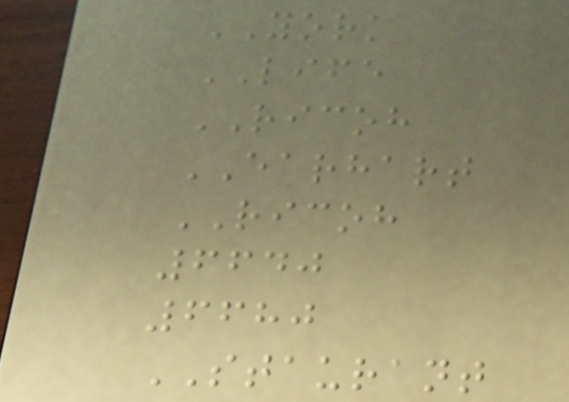YORK
LIFE
RICOH
EARHART
RICOH
6640
6680
STAURANT
